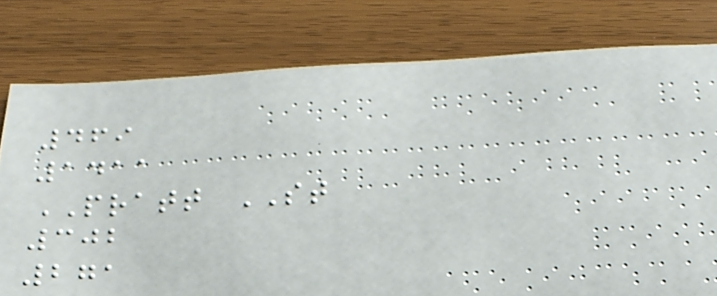469
1411
PRATT ST
302
271
